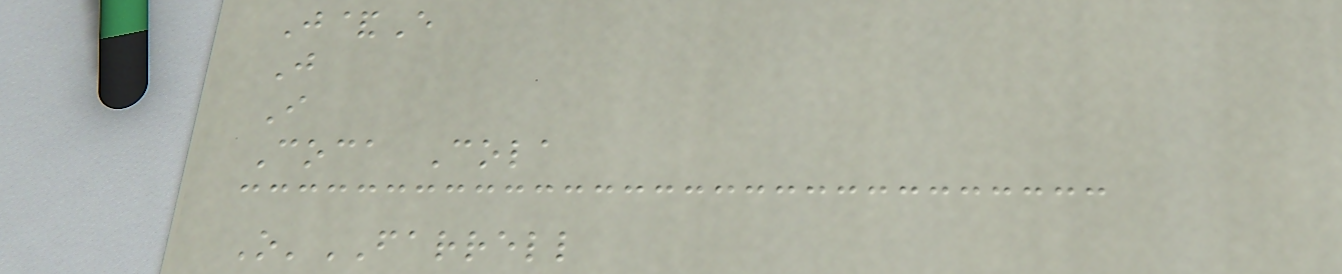J&E
J
I
Coca Cola
O'FARRELL
